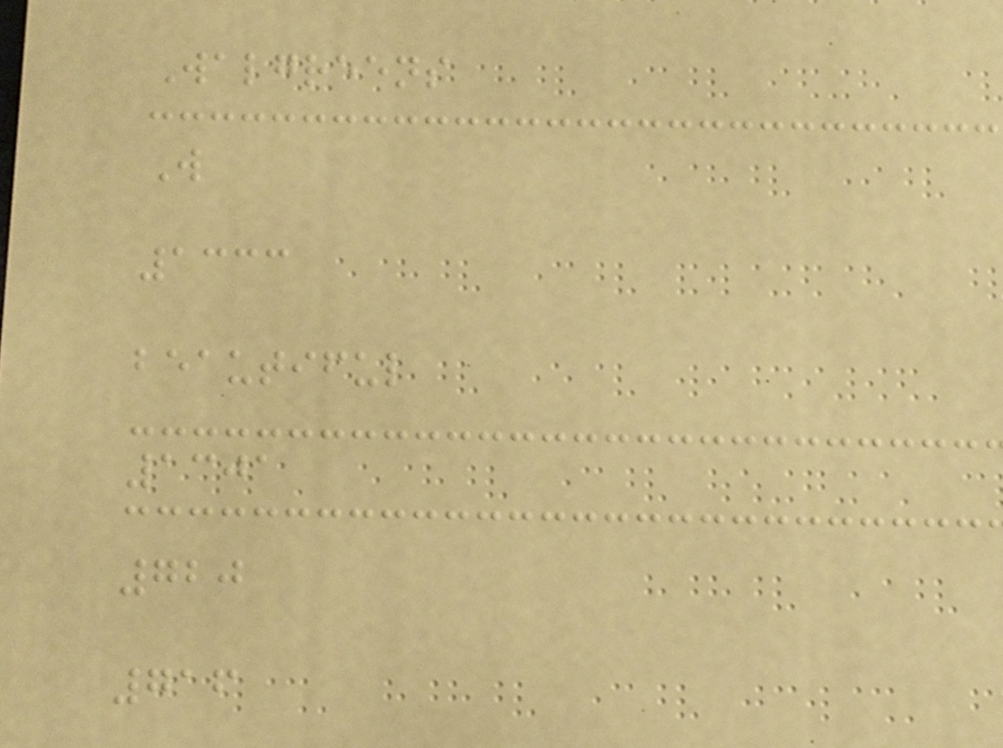Walgreens
W
1333
beautiful
1301
720
716
